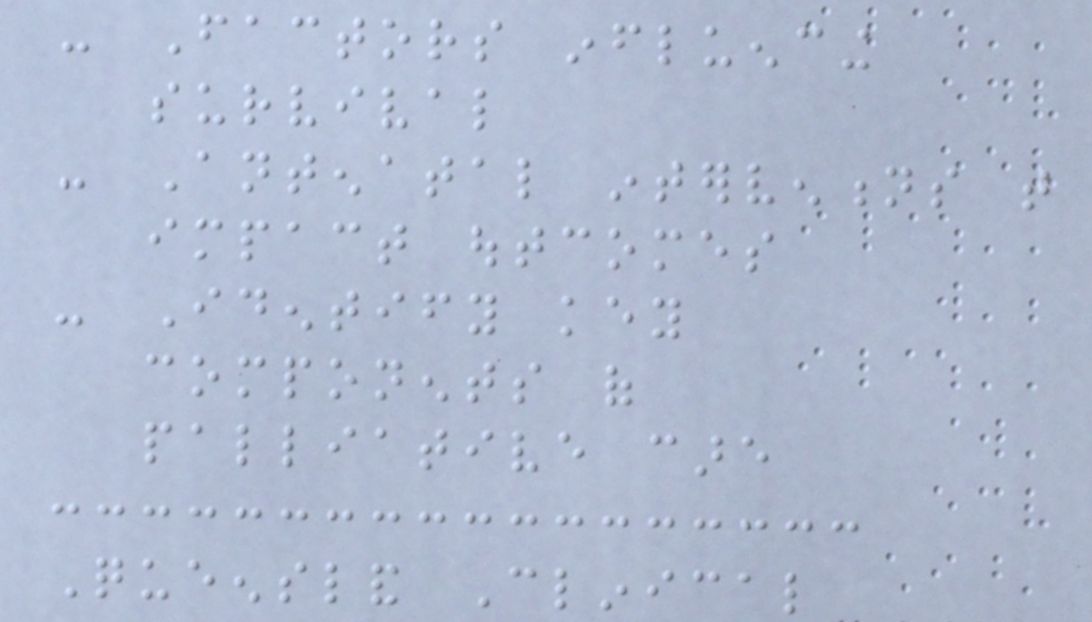- Factors influencing
survival
- Antenatal interventions that
impact outcomes
- Identify key
components of
palliative care
Queensland Clinical
